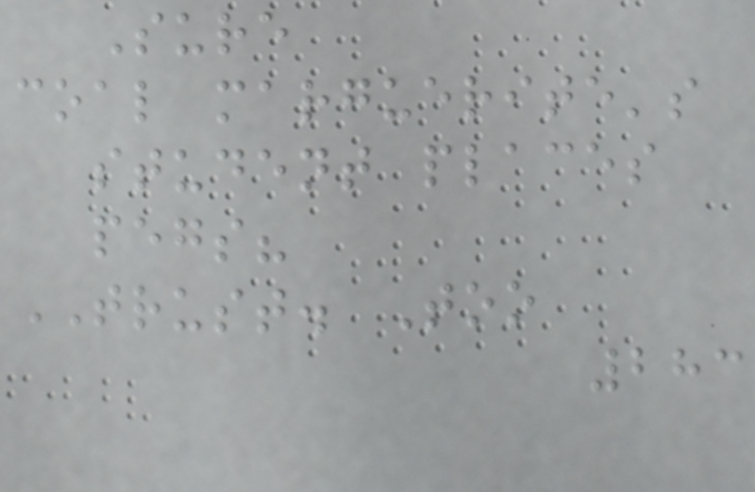Sure
coal marguerite's
student places
pegs?
TRUST. Too
283
